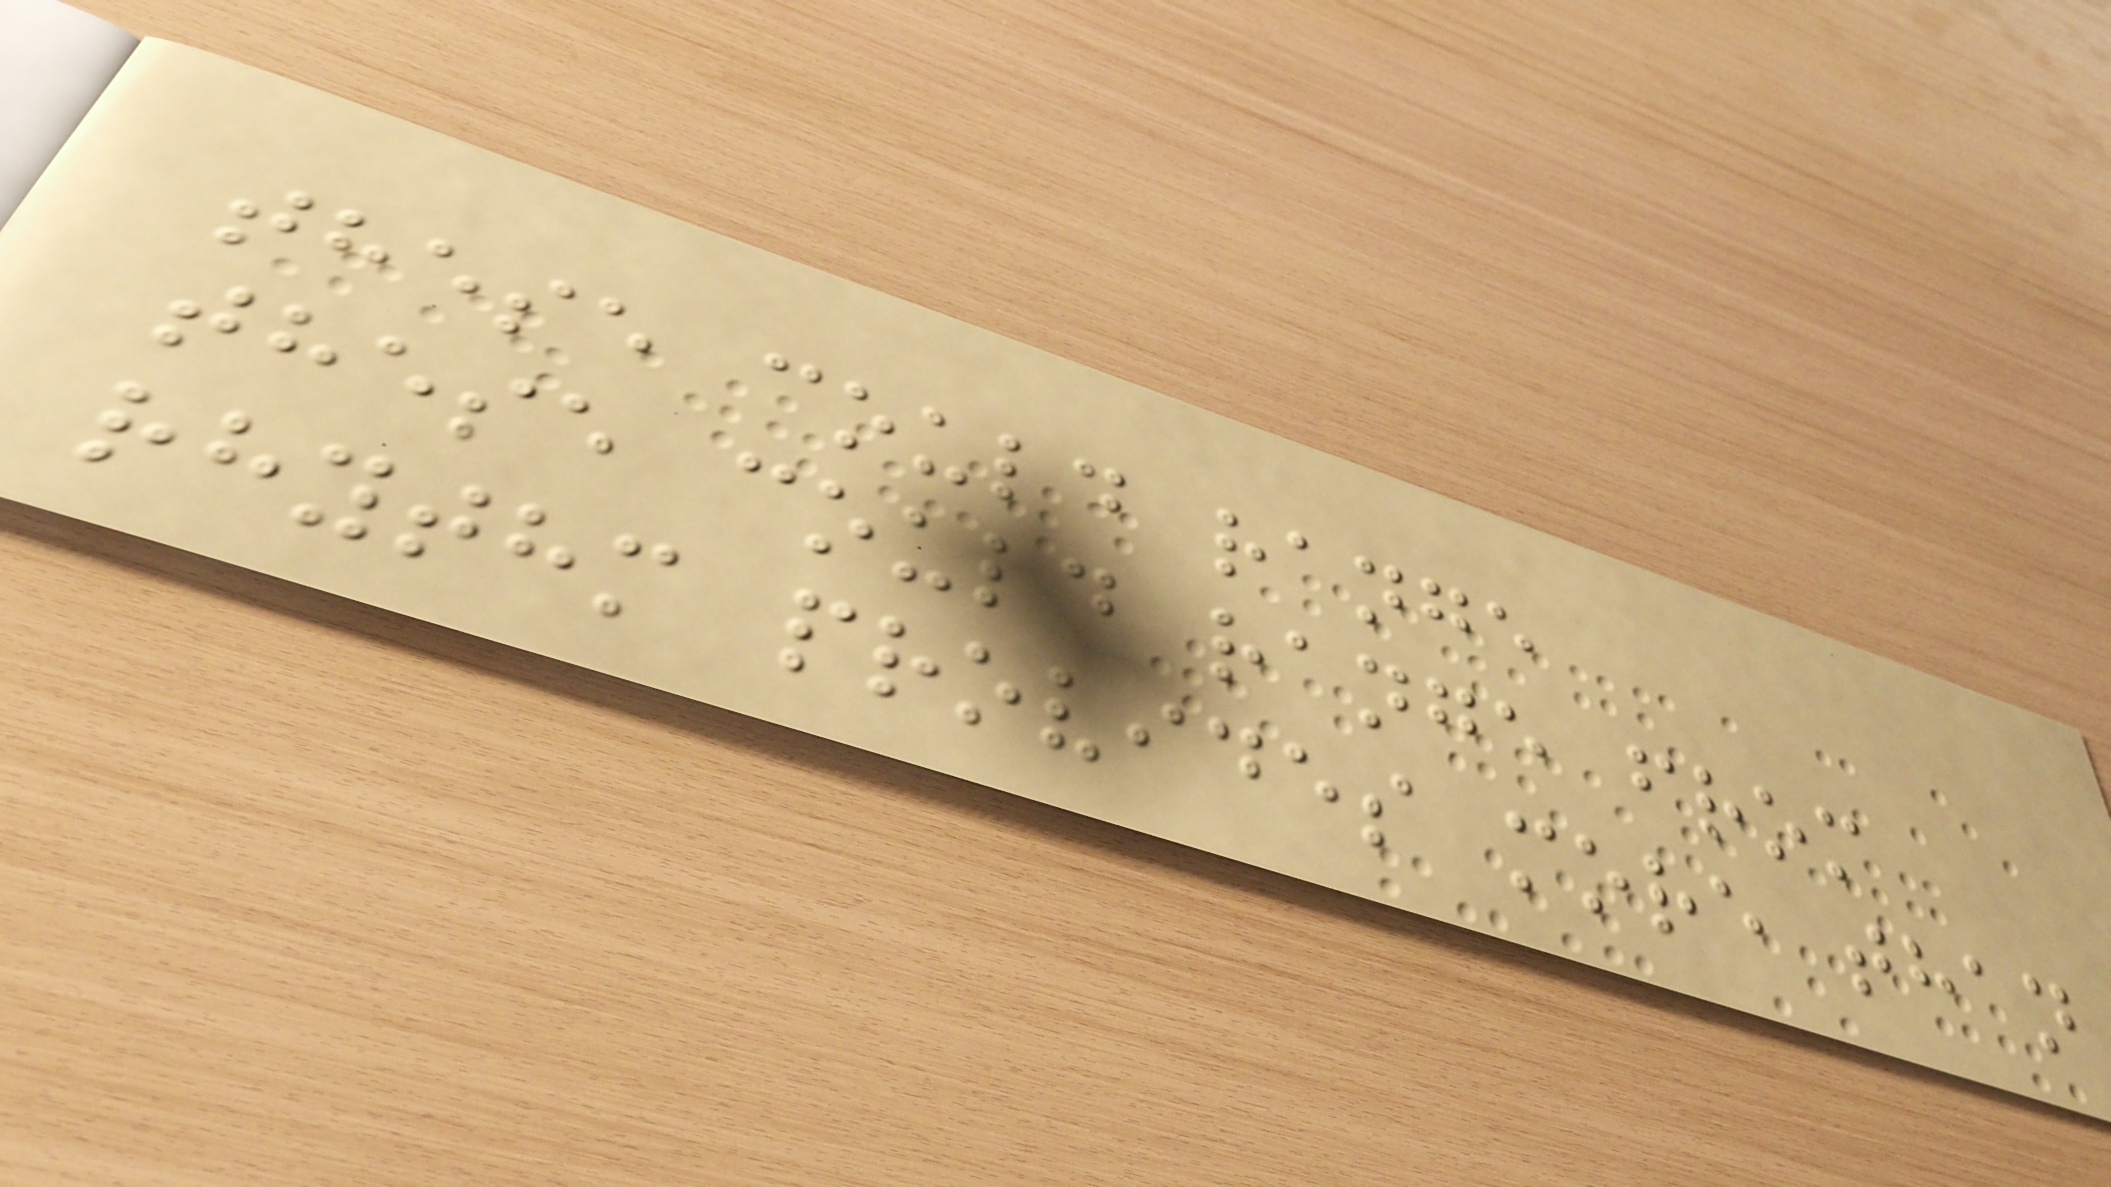these could range
these could range from
rhythm provides more than
